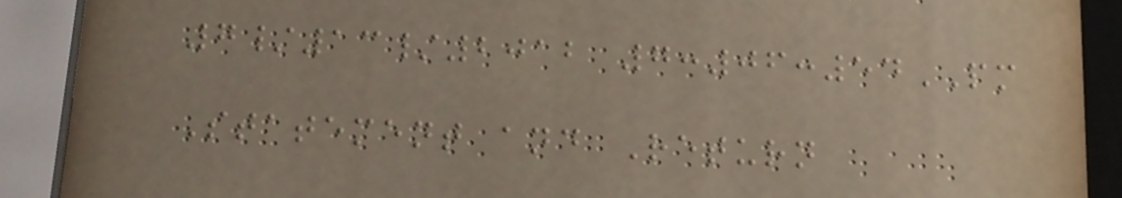7/13/2012 7:06:54PM
Statement and Return
